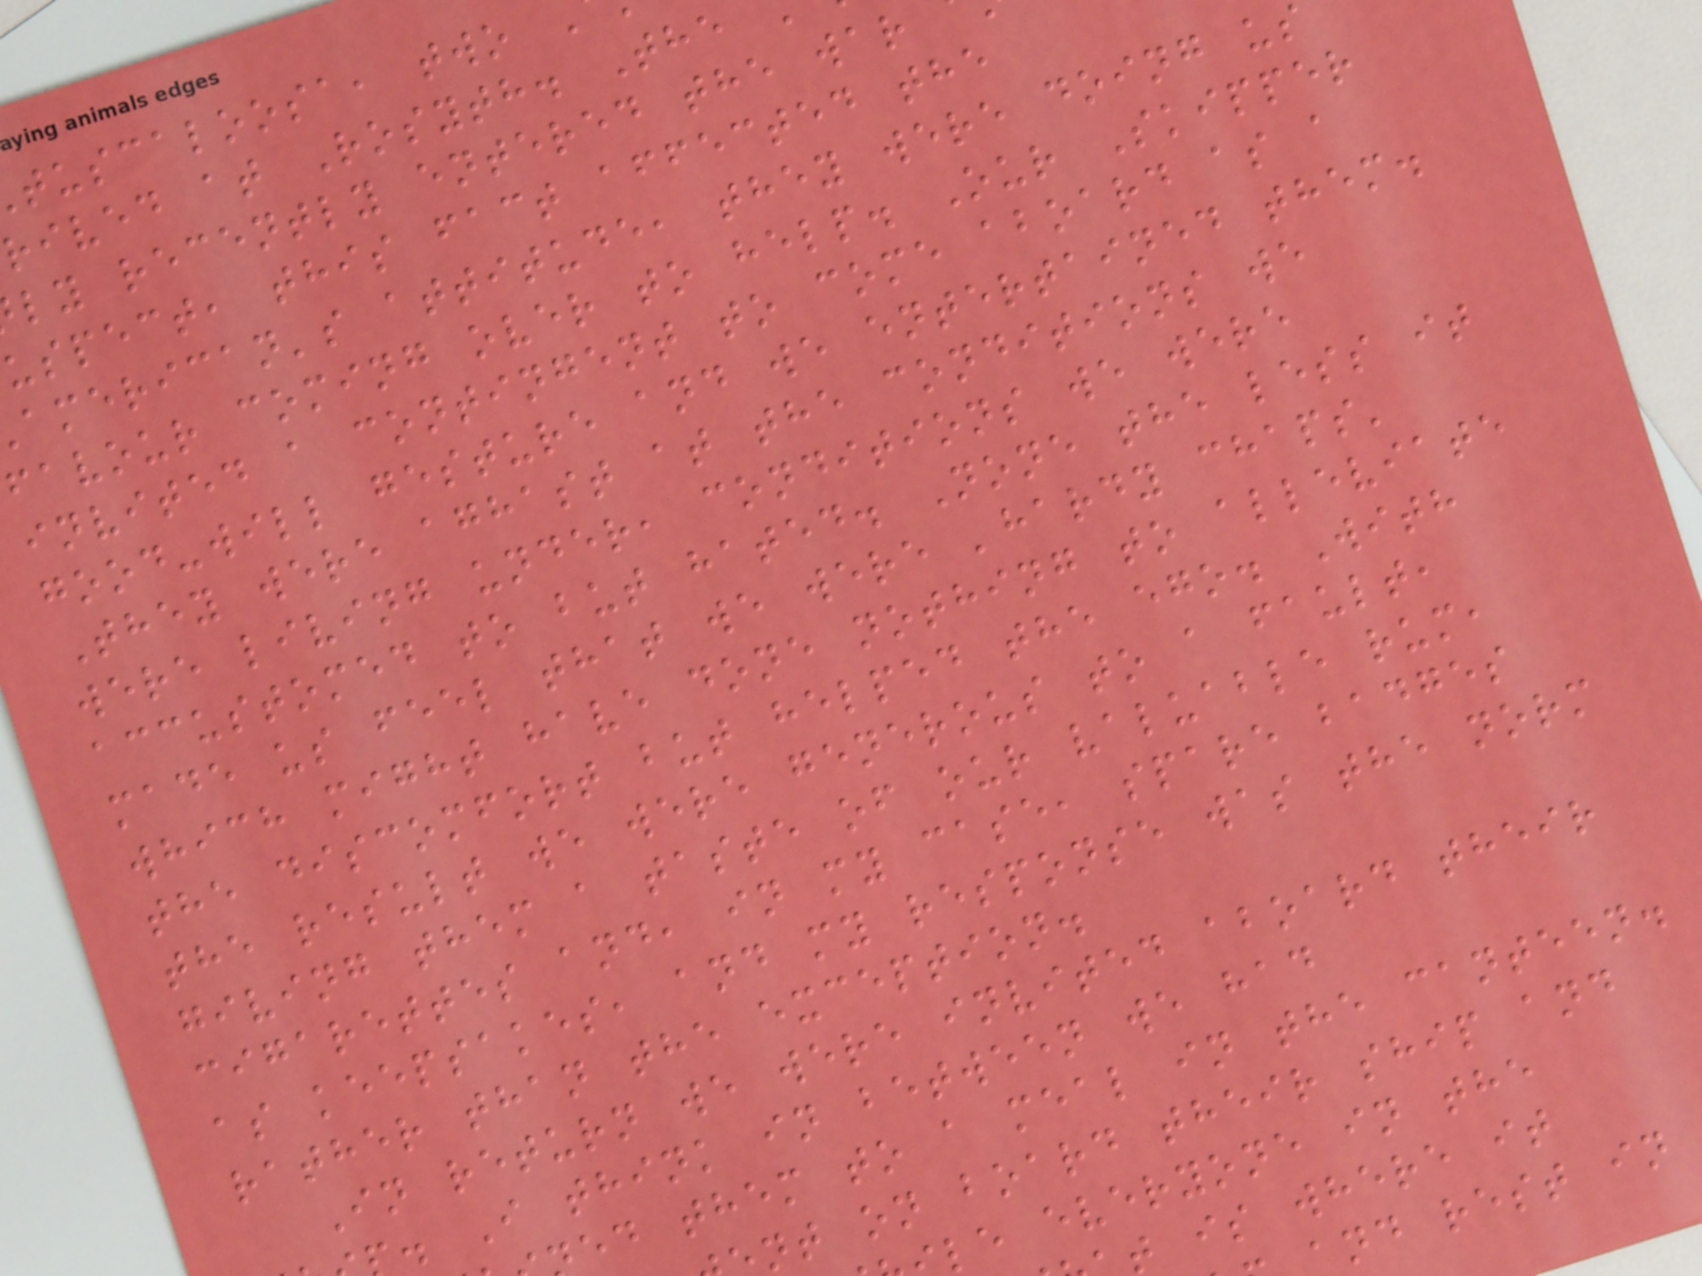tuscaloosa, two
rived at Rosyth. The
ly recently entered the war
uspect, this fact affected the
american's attitude, they were doing us
favour coming over to help. Our Skipper
invited a contingent to come aboard as a
good-will gesture and we entertained them.
They were aghast at the conditions we
were living under, conditions we were
accustomed to but hated. None the less it
made us feel that we were 'hardy chaps'
which might have done nothing to alleviate
the discomfort but helped the ego. With
the result we were generous to a fault,
giving them a taste of our valuable rum,
cigarettes and, in my case, spare badges
as keepsakes, and my response was the norm
rather than the exception.
In return we were invited aboard their
. I think in between we had
ed them to a meal in the canteen.
nt on board their ship and
le everyone in the
t is where it
nd rest in
